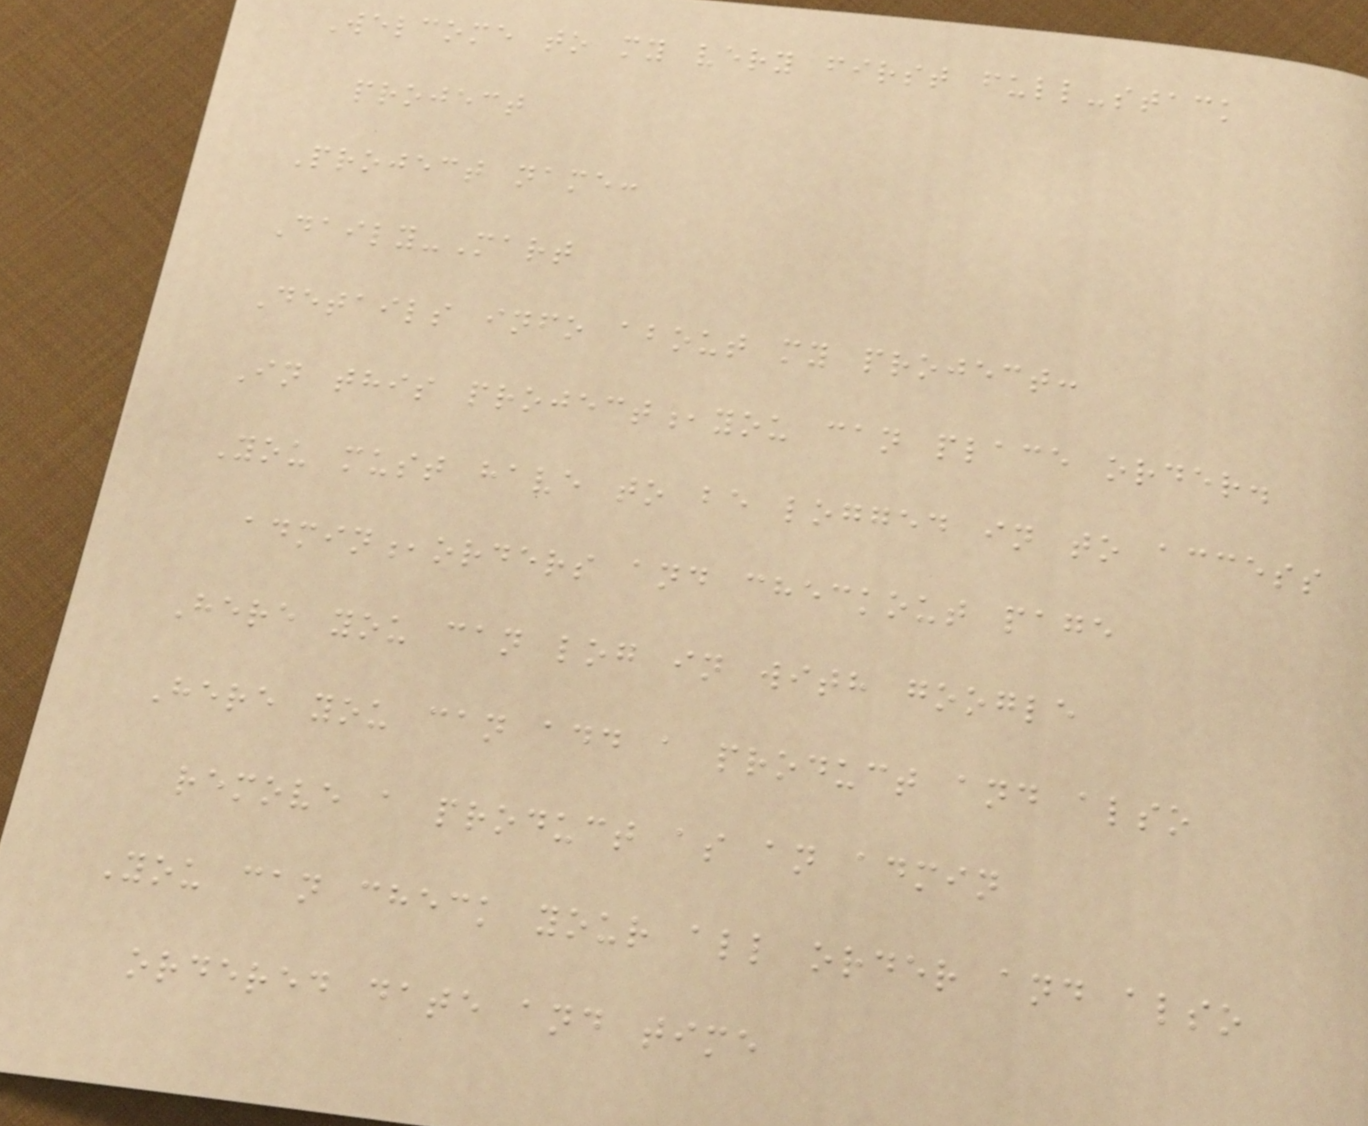Welcome to my very first full-stack
project
Project name:
Daily-Mart
Details info about my project:
In this project,you can place order.
You must have to be logged in to access
admin,orders and checkout page
Here you can log in with google
Here you can add a product and also
remove a product as an admin
You can check your all order and also
ordered date and time
